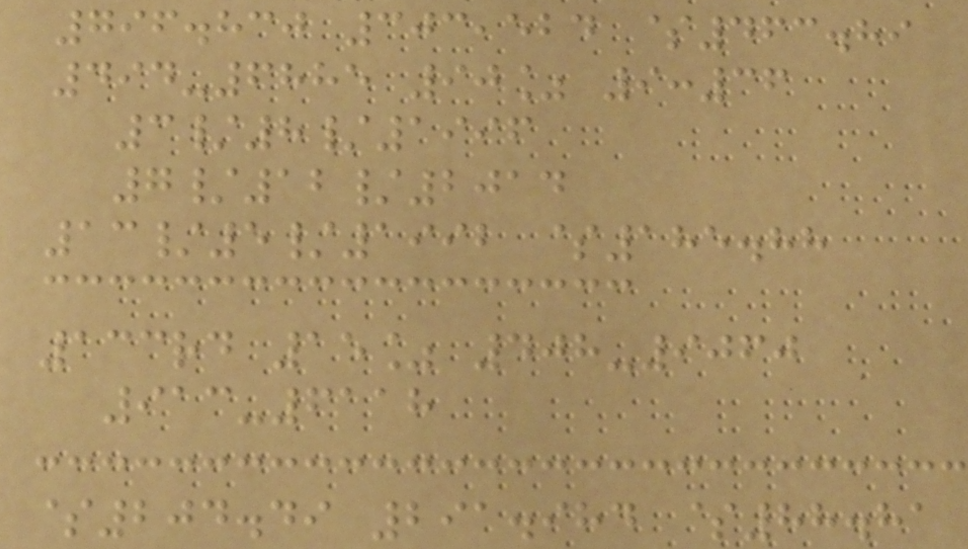796.830 303,524 $463.89
494-6885 90% 9:36
3/8/1996
7/12/2014
13/5/1992 $185.88
133rd 15% 408-9060
913-6118
$204.49 291.984 $88.81
